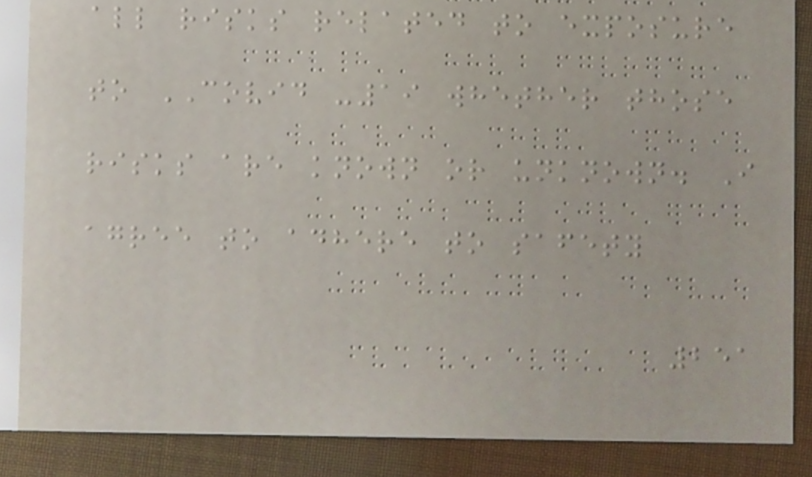all risks related to exposure
to COVID -19 whether those
risks are known or unknown. I
agree to adhere to safety
251
